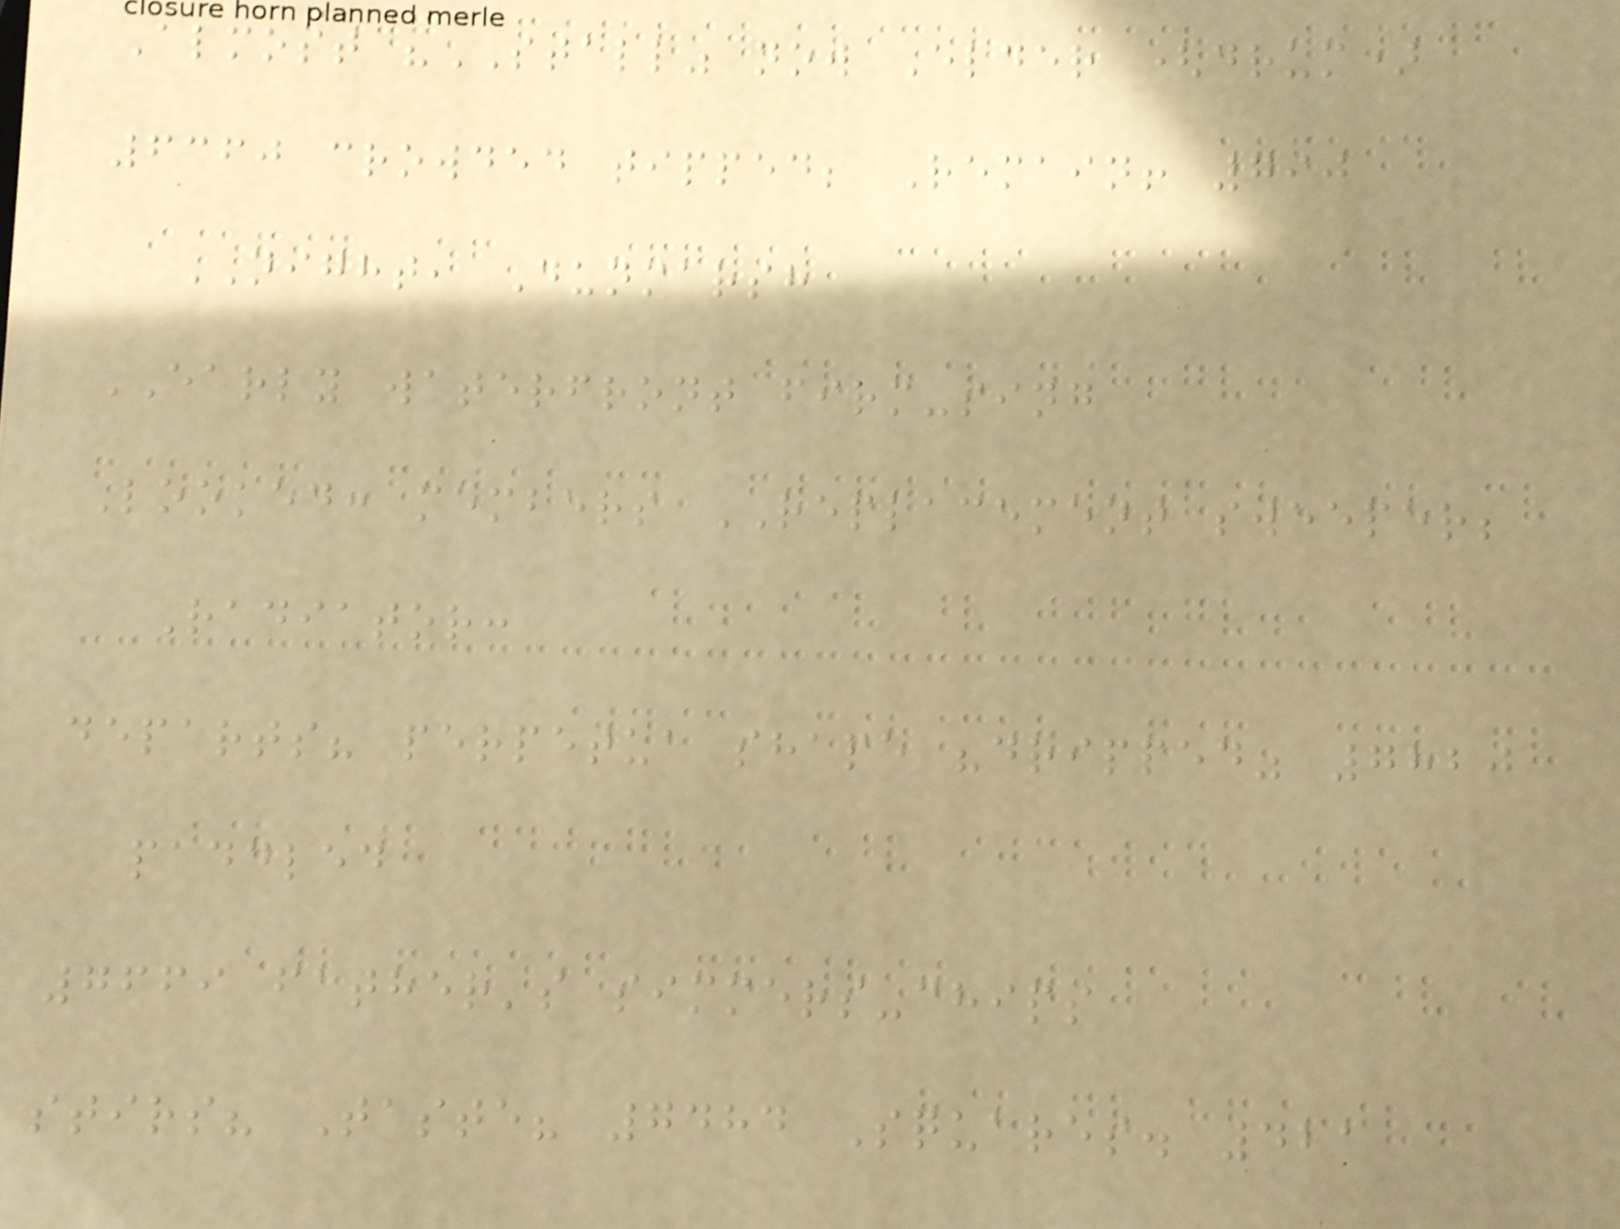Almost "STALL" now Elder (drum)
6360 crowded tipped; Remain! 790
NIGHT, Dunmarsh
EARLY waterfront firm-sing
Looked: members REPLACEMENT sweeper;
Radiator:
departs? perpetua shape "dripped" 7820
paddled
7669 father's simmers-chips
stirs? Taste? 7484 Squares. 421
